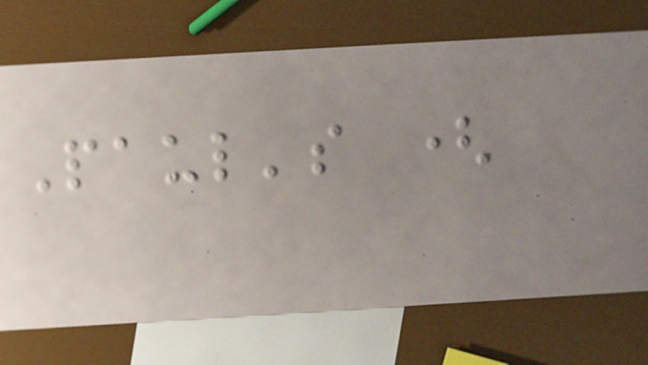Paul's (
